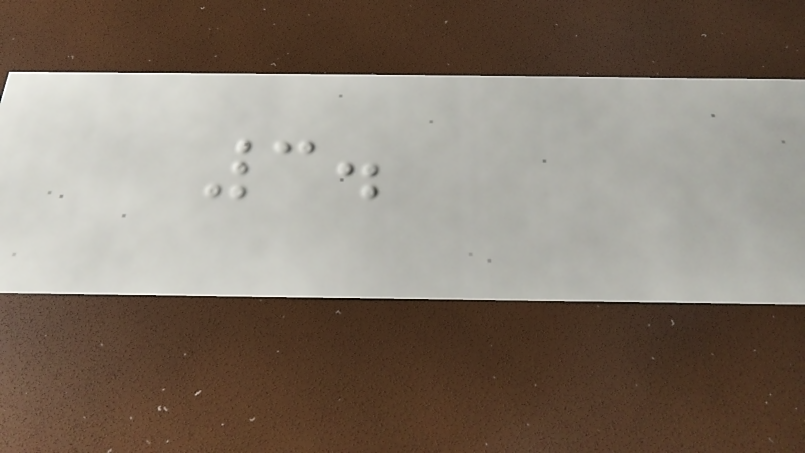3.
